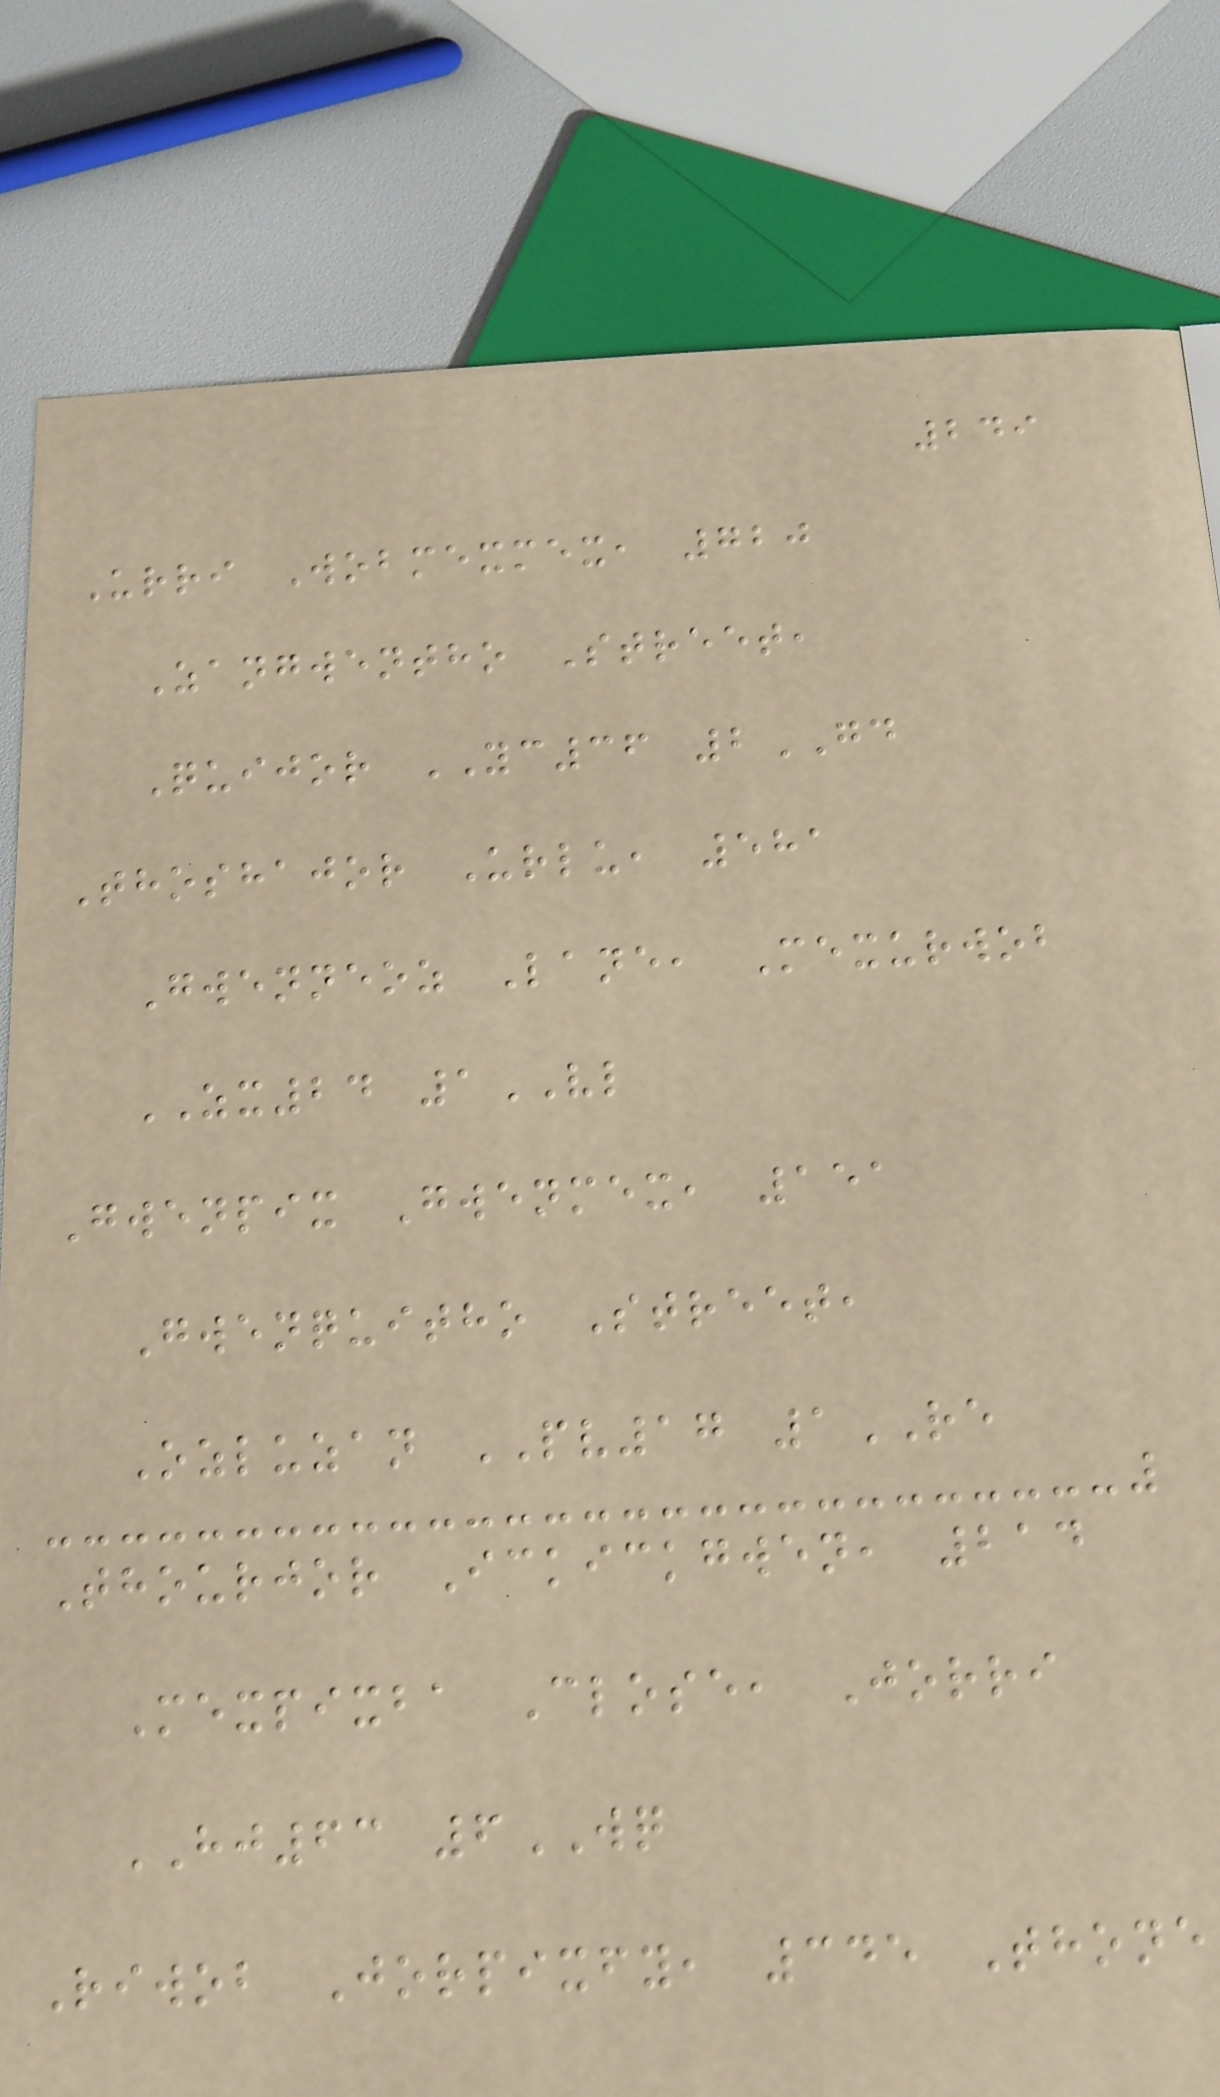249
Urri Wobmexmex, 720
Zangwentho Street,
Quijor YC36 2GD
Thoshajor Urlu, 581
Gwenneoz Lane, Mexurwob
ZX24 1VL
Gwenpix Gwenmex, 151
Gwenquitho Street,
Ozluzan PV17 1RE
Thourjor Ickickgwen, 214
Mexpixba Close, Jorri
HJ63 6WQ
Riwob Jorpixfy, 345 Thone
